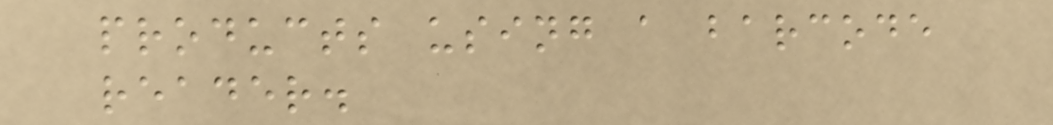products using a barcode
reader.
